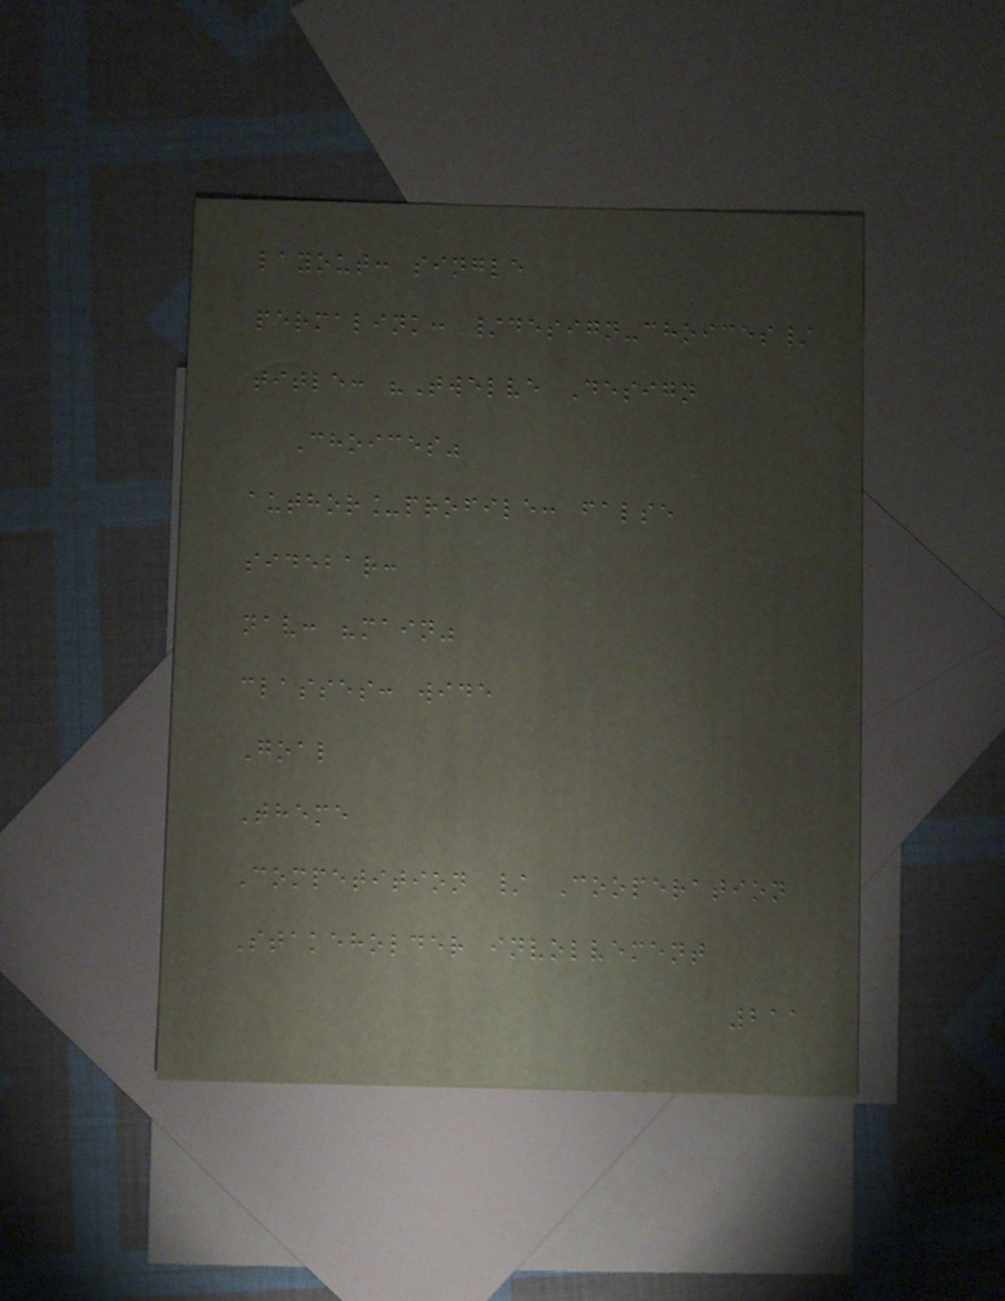layout: single
permalink: /design-choices/
title: "Twelve Design
Choices"
author_profile: false
sidebar:
nav: "main"
classes: wide
Goal
Theme
Competition / Cooperation
Stakeholder involvement
211
